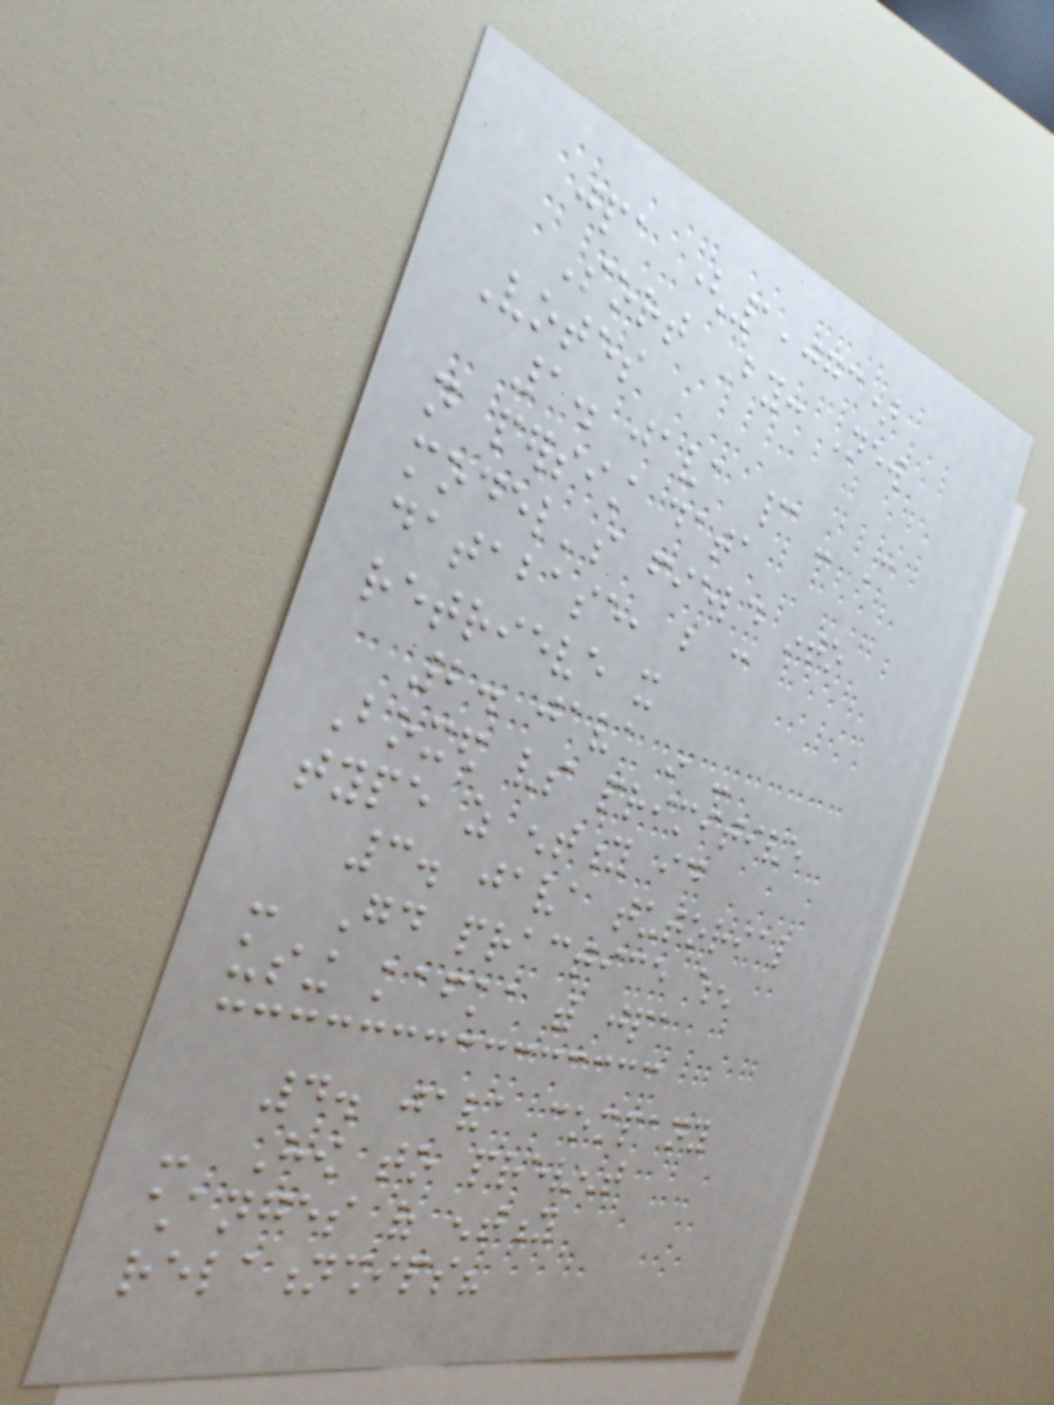jpa (1,073)
Sort By: New
Votes
1. java cannot - Can
not persist data
model's field into
database, but can
retrieve it
2. java in -
Boxed vs primitive
type as entity id
3. java tutorial
- Good practice when
using kafka with jpa
4. java company
- How to prevent
changes of entity
relationships?
